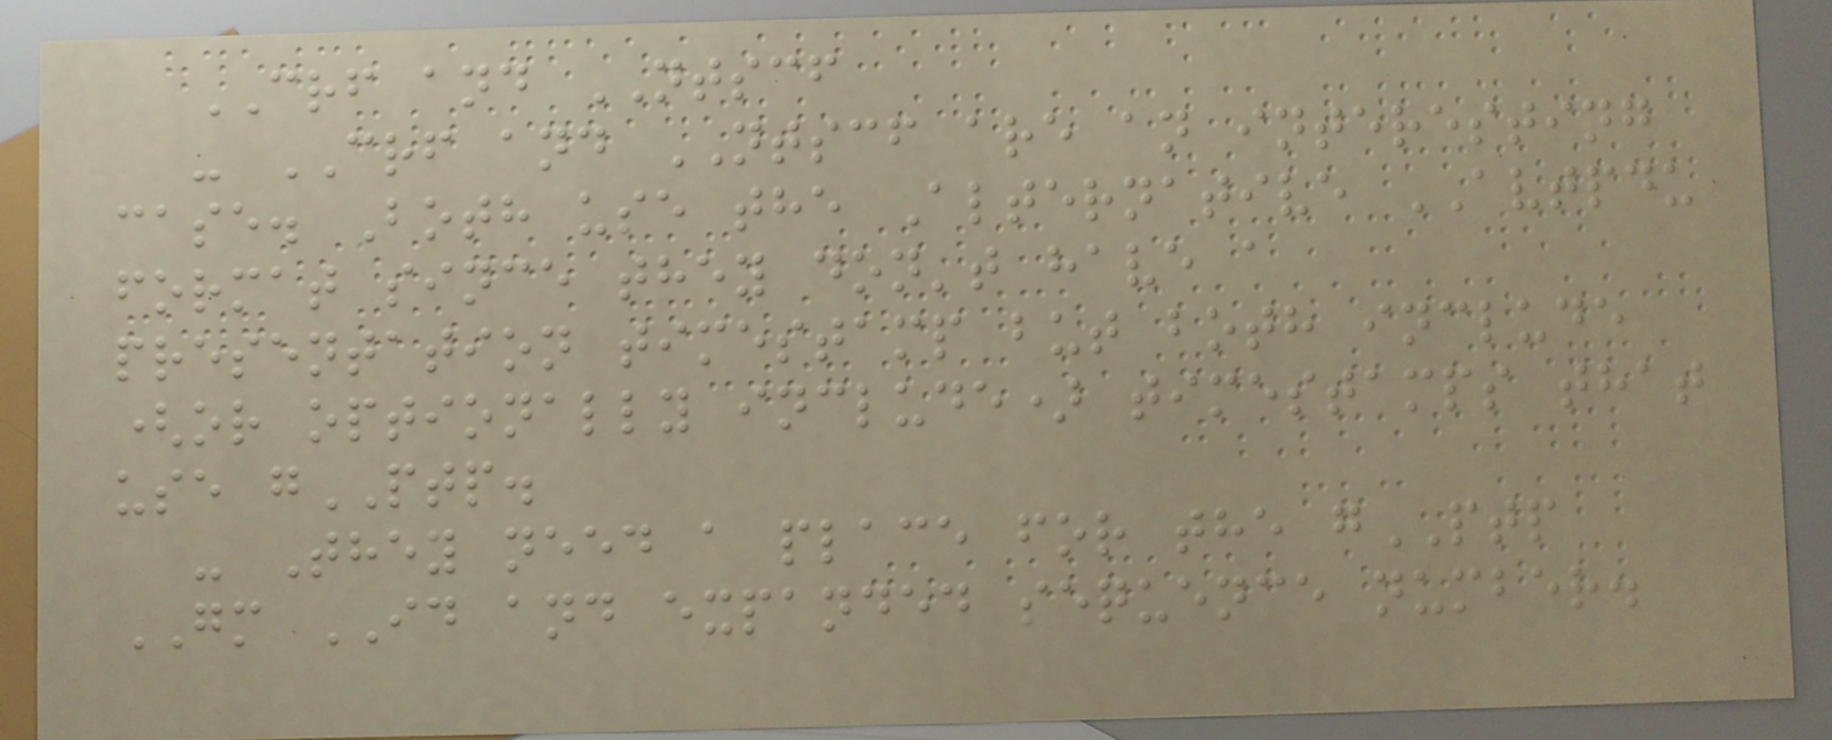CRF and NTSCF
- CRF and NTSCF are an interesting
case. Both use the Alternative AVTPDU
format since they don't have a
presentation timestamp but both include
(or optionally include) timestamps that
use gPTP.
- They need a place for the gPTP
GM ID and expanded sequence number.
